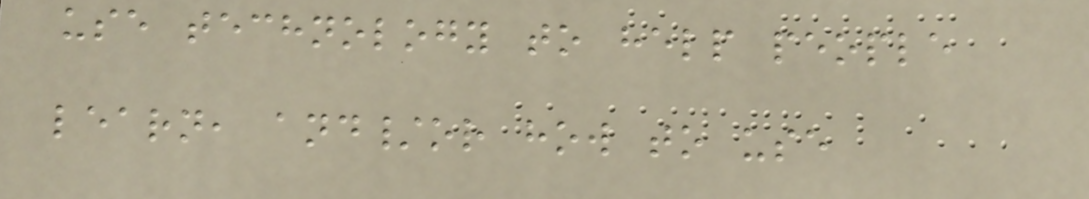use technology to help people
learn, and/or how to use
